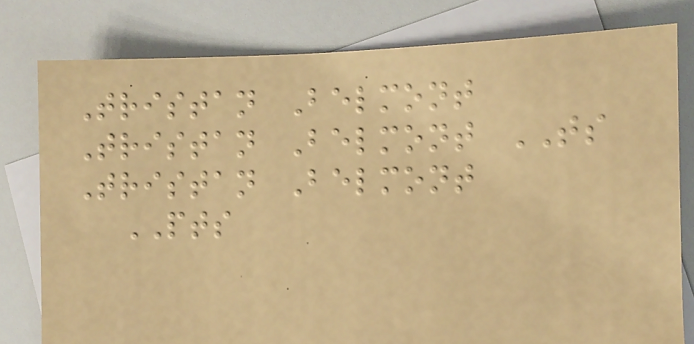Tristan Belmont
Tristan Belmont TS
Tristan Belmont
PTS
